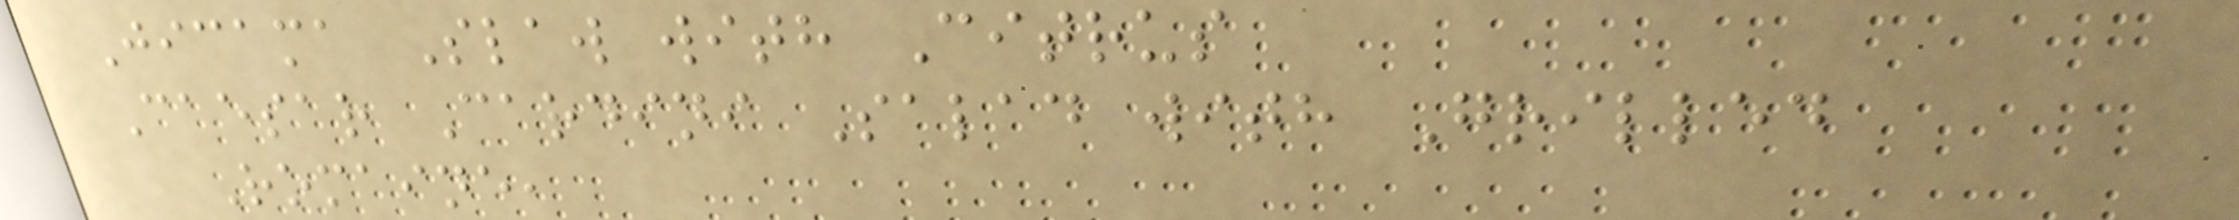Jicama Slaw with Citrus
Caesar Cardini Salad with Grilled
Romaine,
